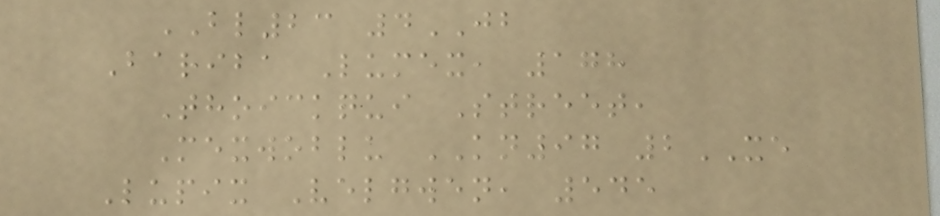BL23 4JB
Bariba Lumex, 178
Thoickqui Street,
Mexwoblu KN97 2XE
Lupix Velgwen, 545
